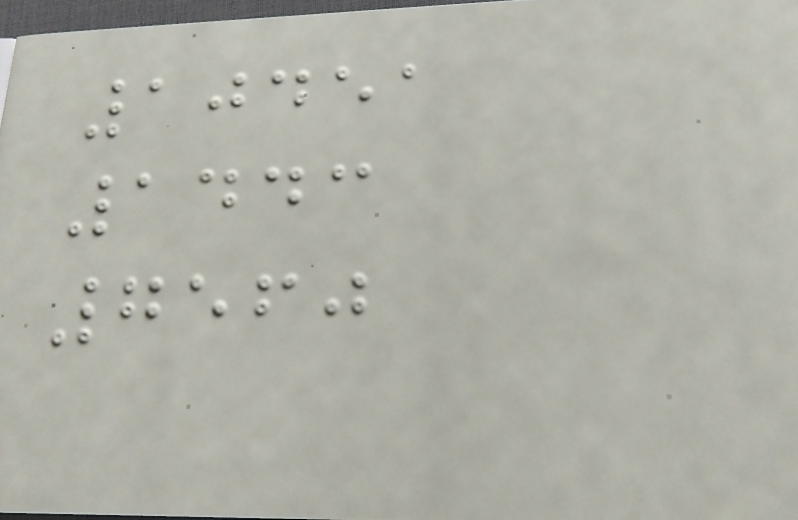10451
1443
7560
